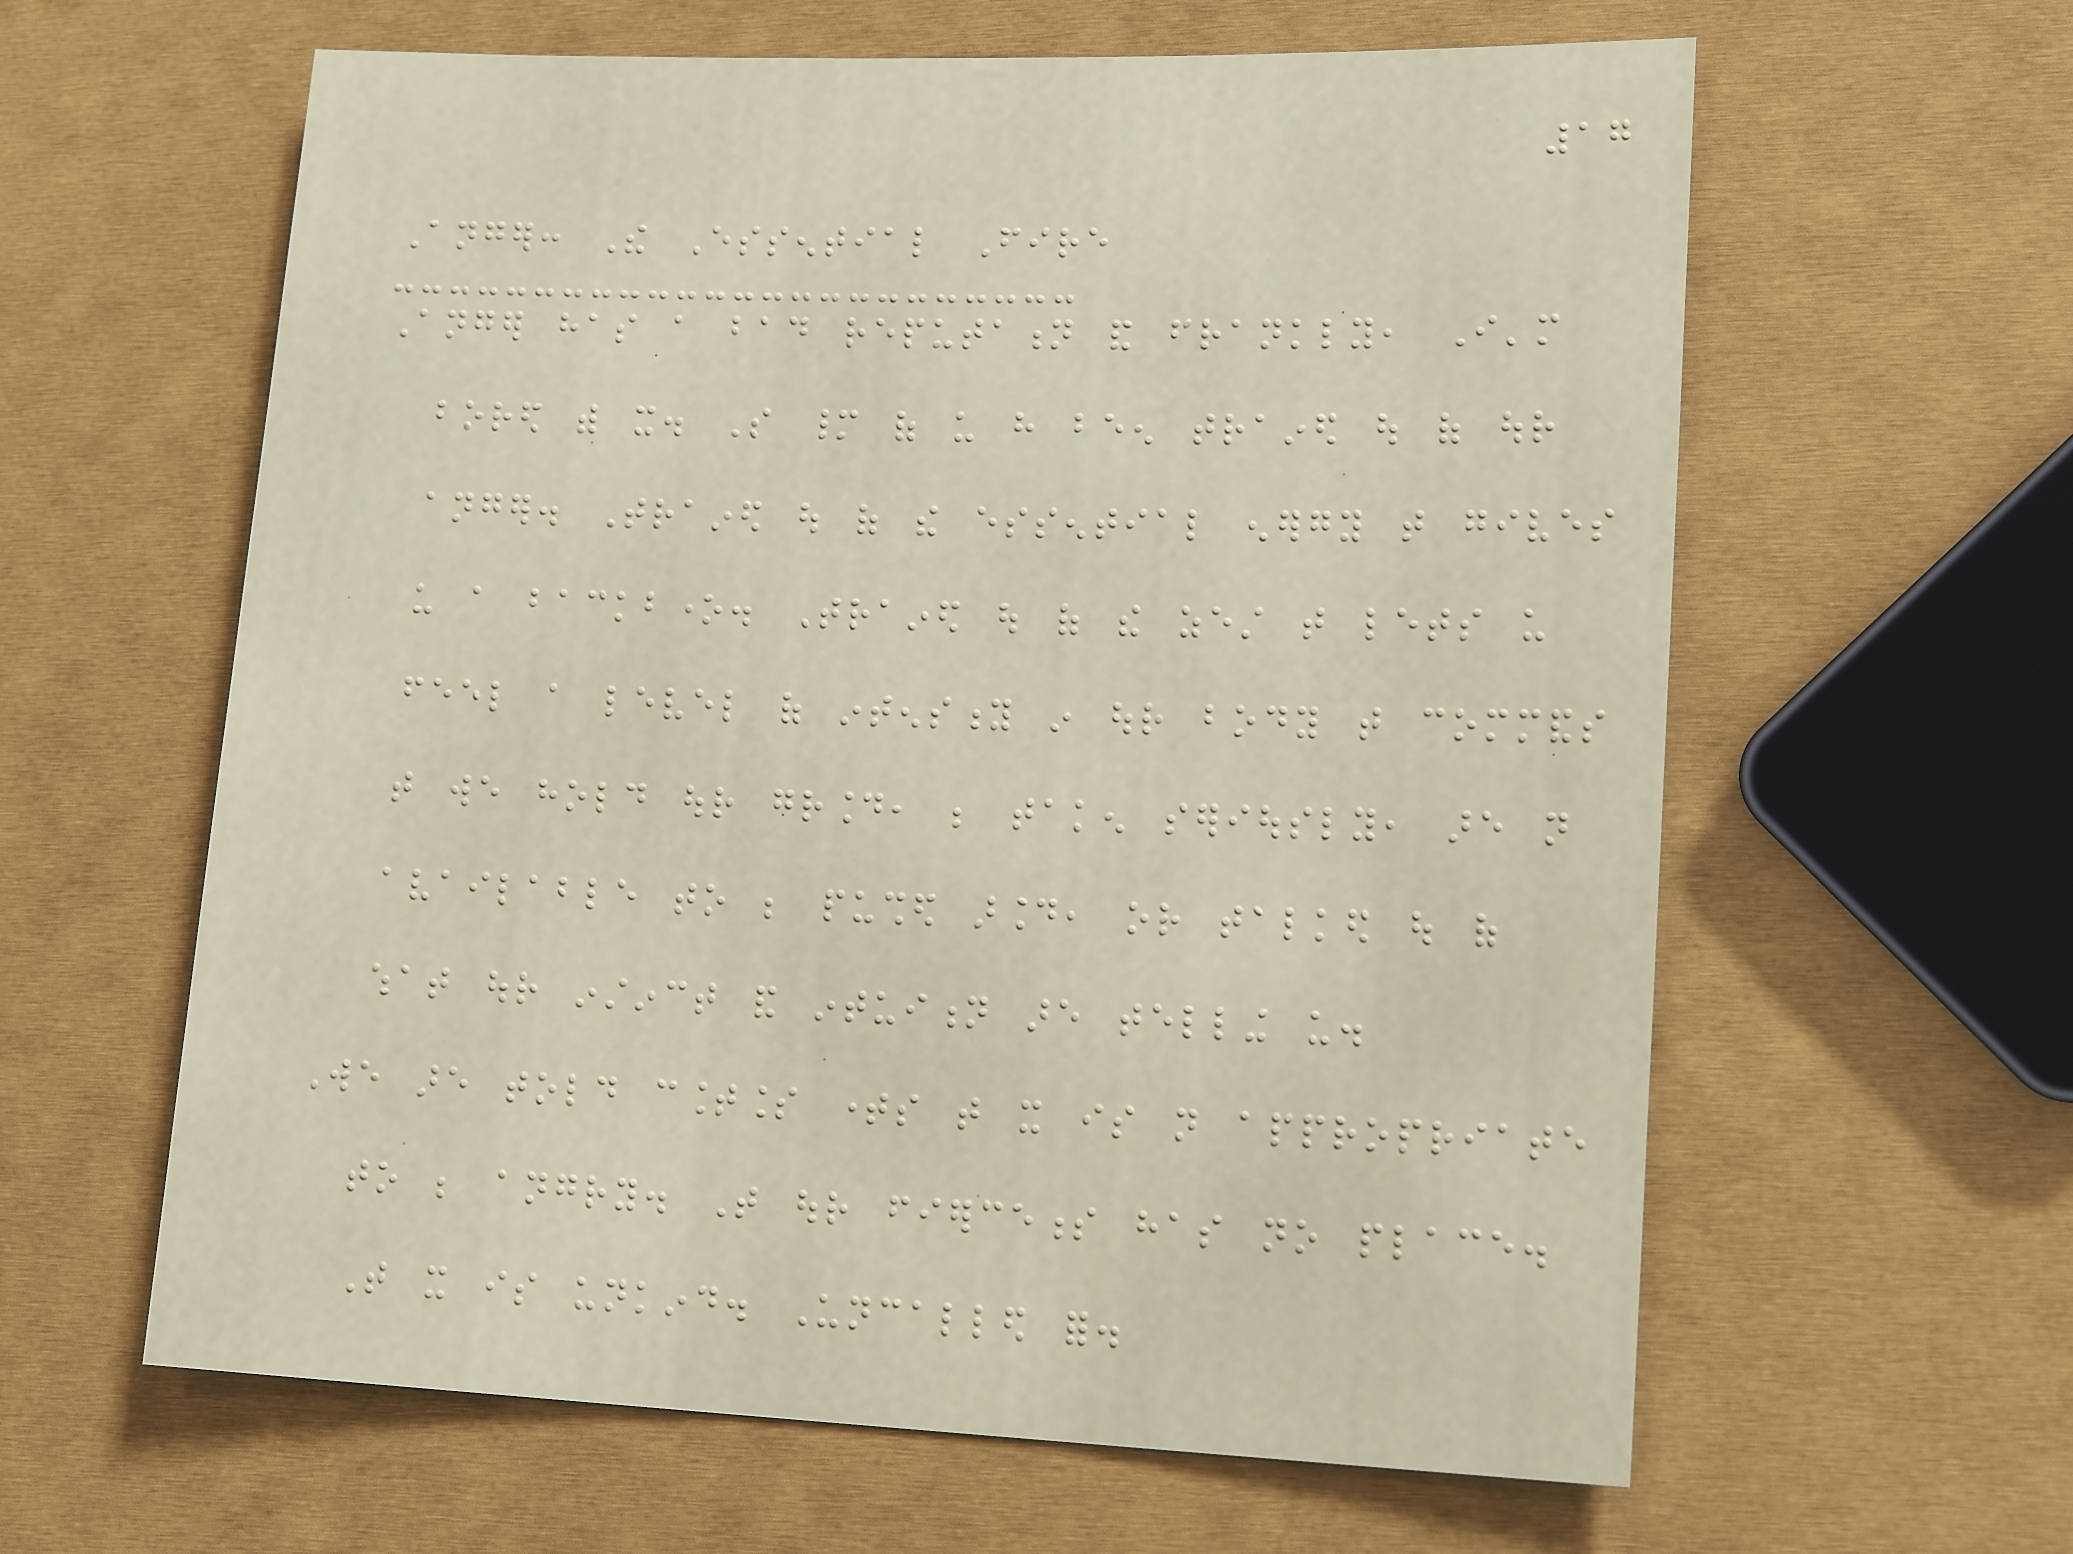17
Anger: The Essential Fire
Anger has a bad reputation and frankly, I'm
bored with it. So many of us have been trained out of our
anger. Trained out of the essential energy that gives
us a backbone. Trained out of the zest that lets us
feel a level of intensity in our body that commands
that we hold our ground, be taken seriously, are not
available to be pushed around, or talked out of
what our instinct and intuition are telling us.
We are told countless times that it is not appropriate
to be angry. That our fierceness has no place.
That it is unkind. Uncalled for.
